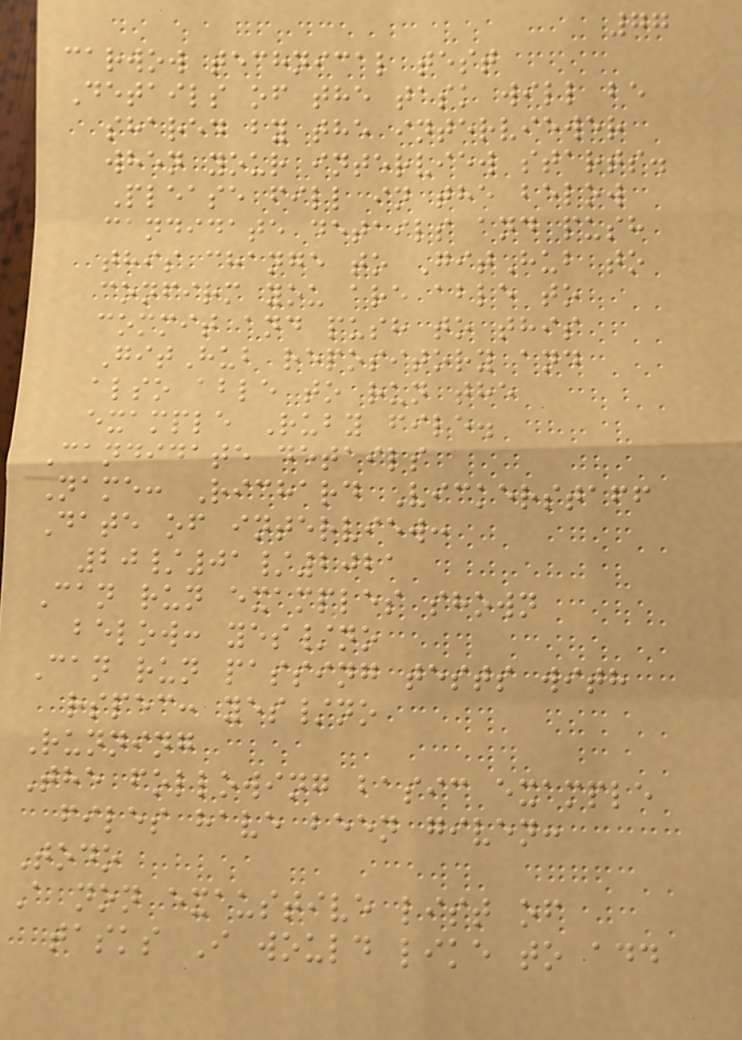77
carwow technical test
Details of the task will be
shared by the interviewer
when your interview starts.
Please fill in the below
candidate details and push
this change to GitHub to
confirm you are able to
commit and push to this
GitHub repository and
also able to run the
example Ruby file.
Candidate details
Name: Richard Vickerstaff
Date of interview:
20/01/2021
Can run examples shown
below: yes/no
Can run passing tests with
rspec: yes/no
Running
The following basic example
files have been given:
Todo
A non exaustive list of
tasks I would like to add
